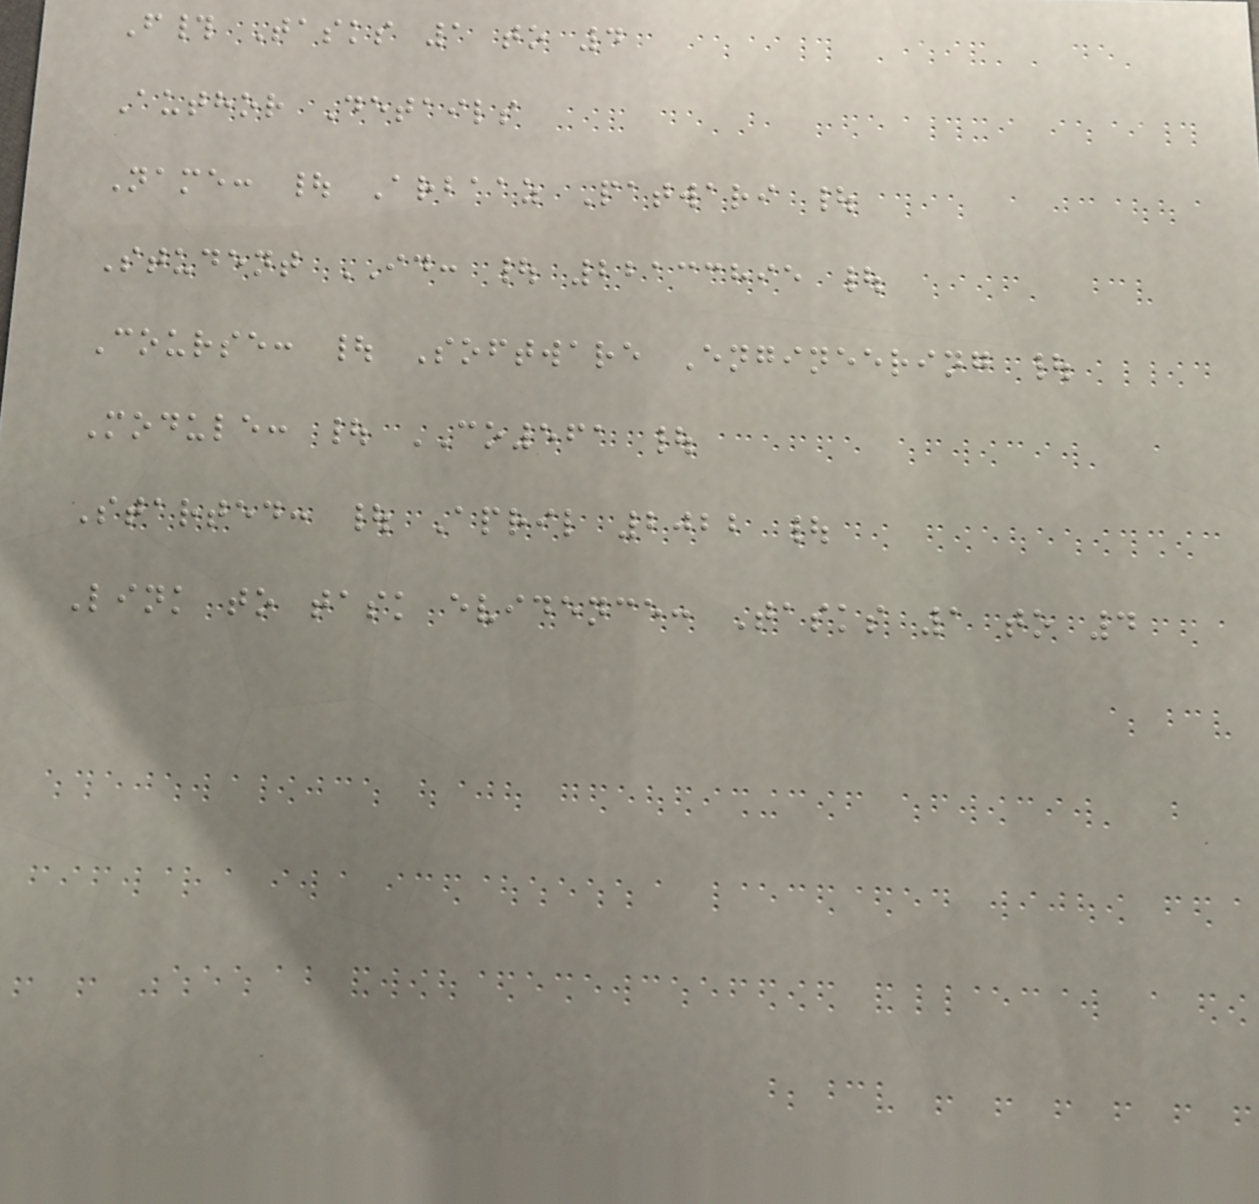F# Tasks 1 to 4
Author Details
Name: | Arbaaz Patwari |
Student ID: | 22133895 |
Course: | Software Engineering |
Module: | CO561 |
Started: | April 2022 |
Link to task evidence: Tasks 1 to 4
